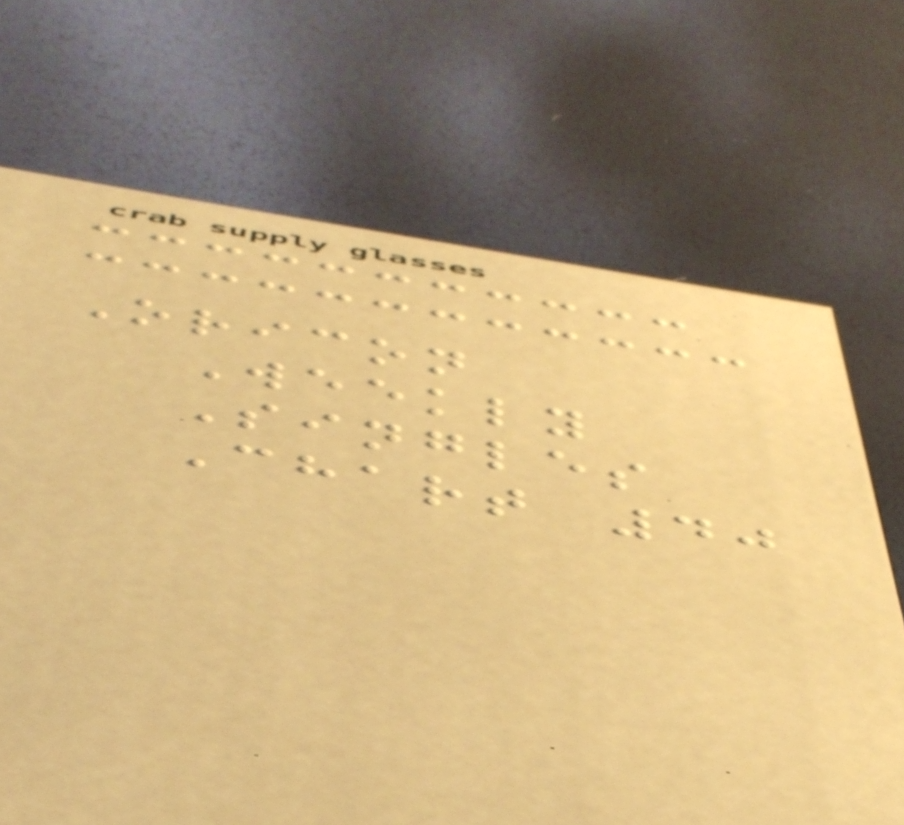Oricon
Weekly
Singles
Chart 40
